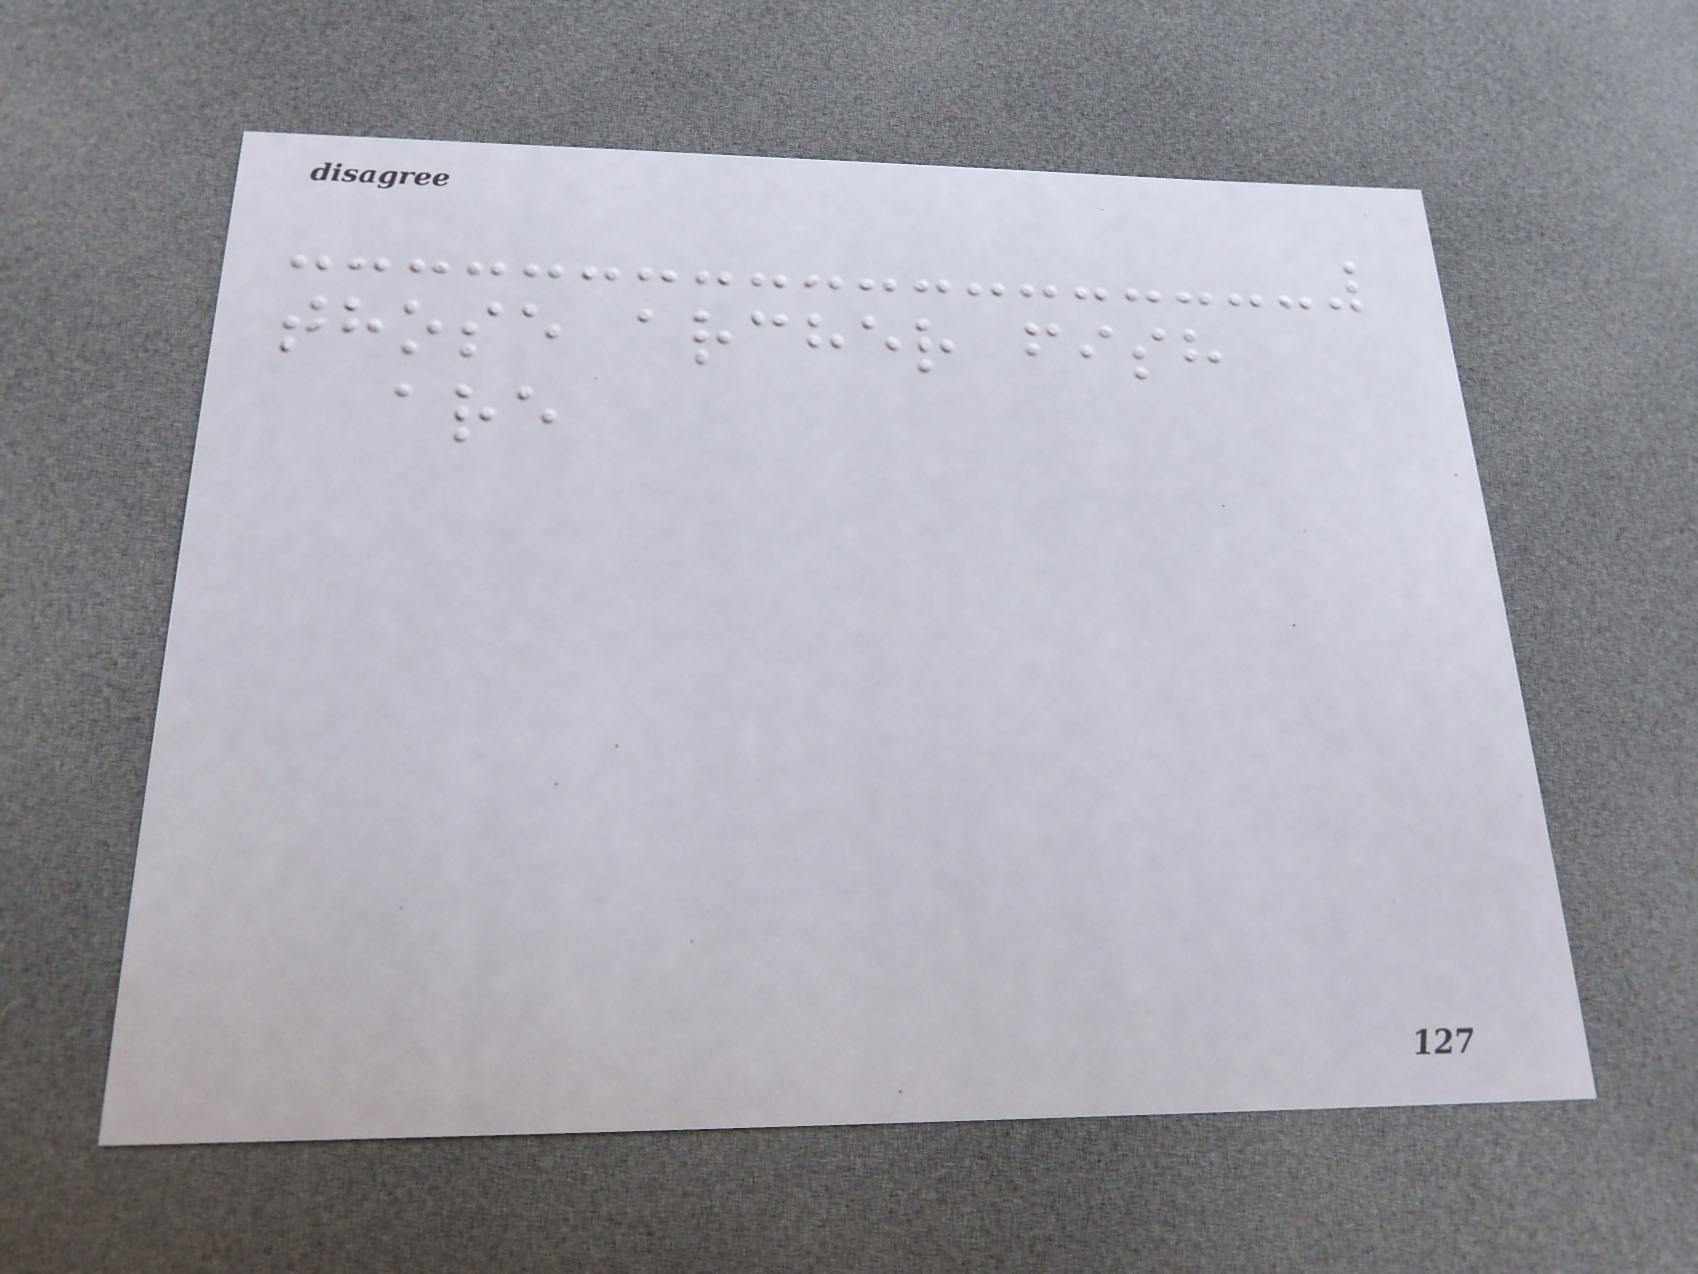those archer fish
are
